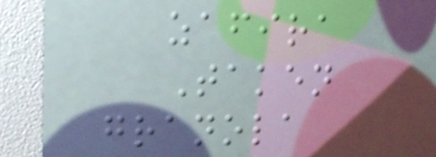zafira
Taken
granola
